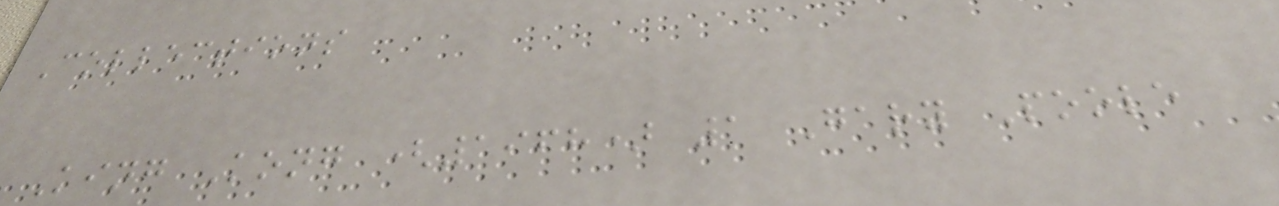Collections
King Kong (1968) 1 Gary Poole
